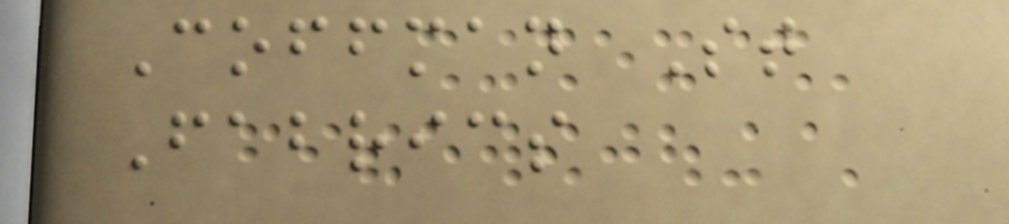Coffman St
Fabrics
